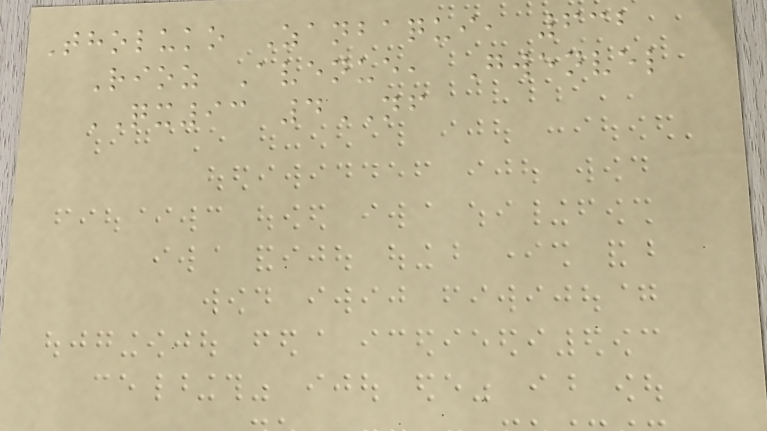Tholuko Zanbaqui, 632
Rioz Avenue, Gwenvel
QX93 4NF
